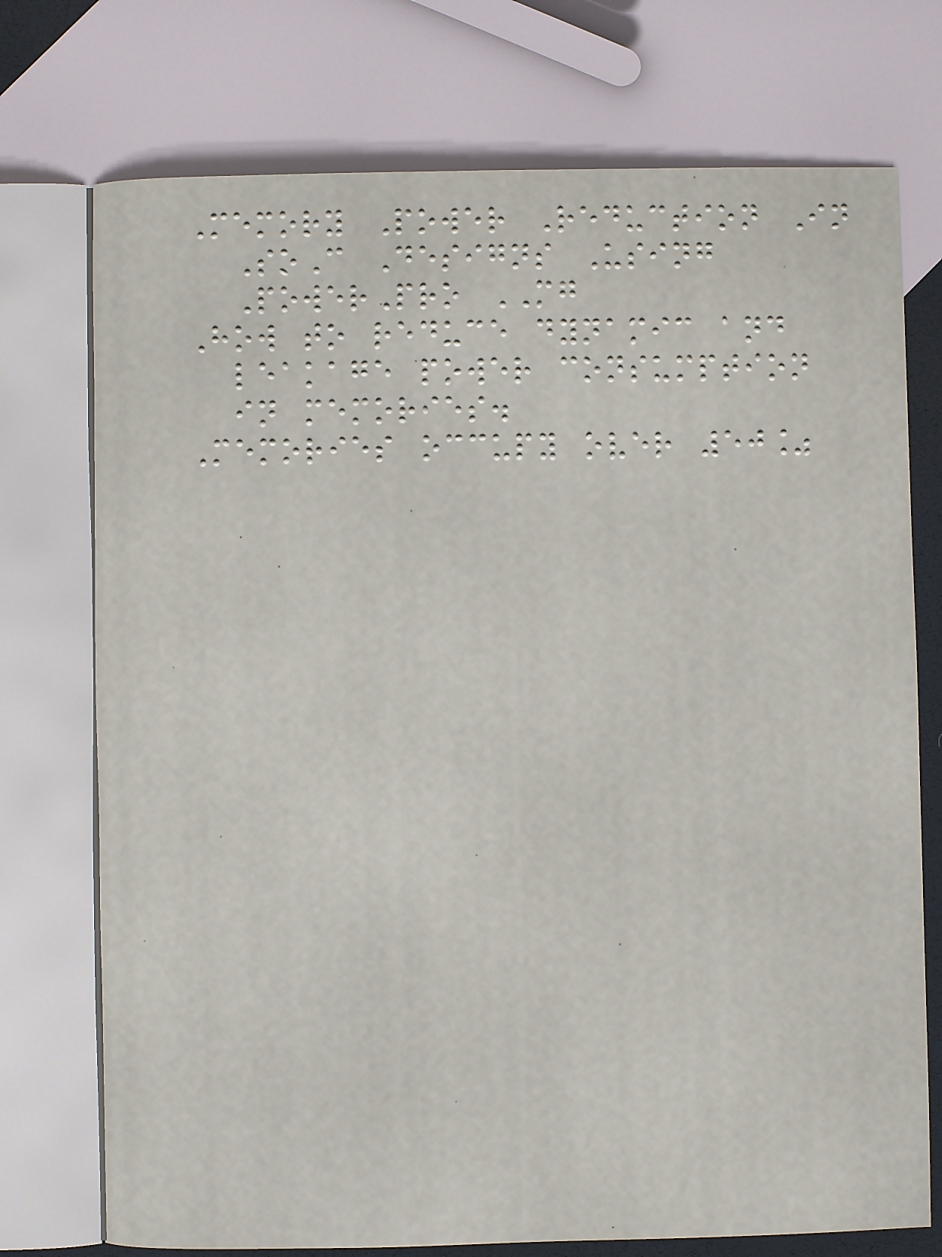Memory Power Reduction In
SoC Designs Using
PowerPro MG
How to reduce dynamic and
leakage power consumption
in memories.
Memories occupy over 50%
